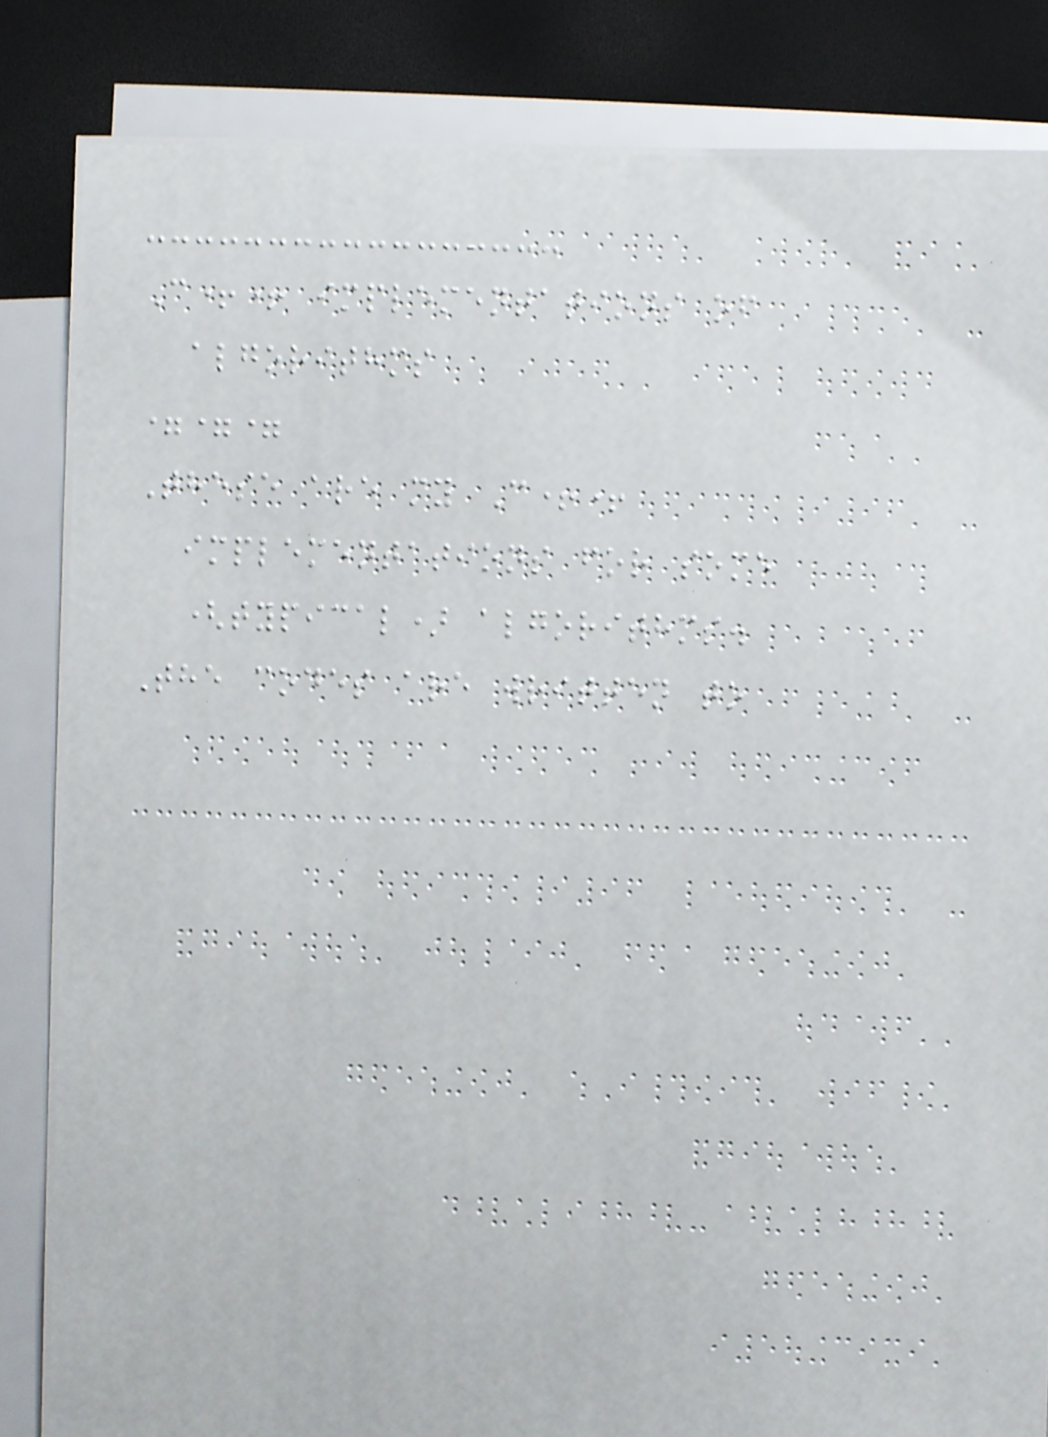C++ implementations of
algorithms
===
These are my C++
implementations for some
(typical) algorithms.
The codes are written to
